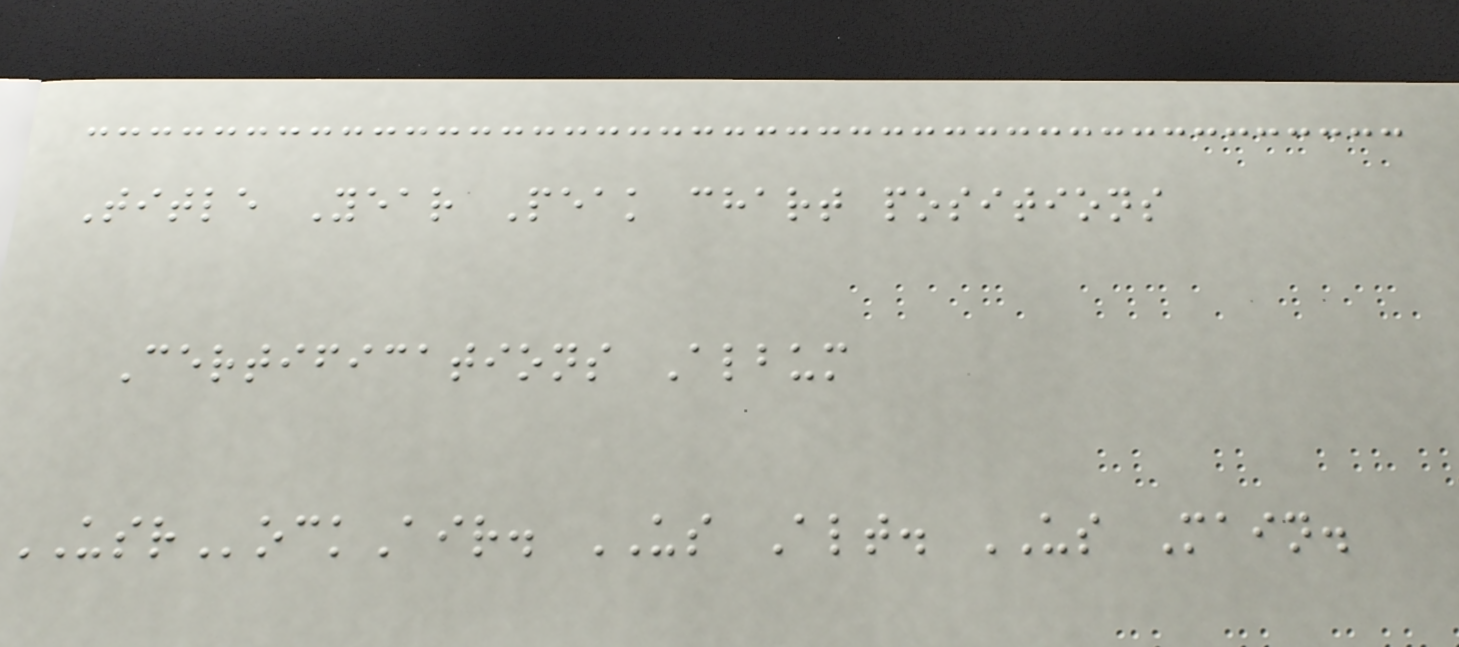Title Year Peak chart positions
Certifications Album
USRockAir. US Alt. US Main.
